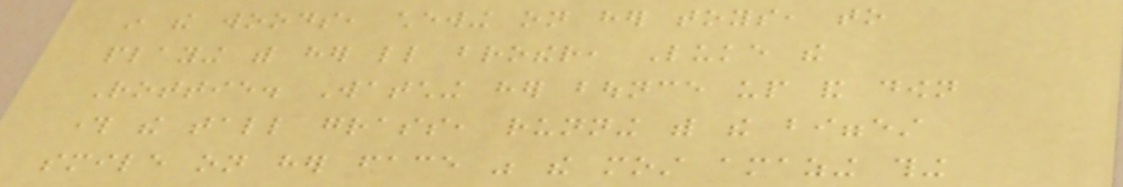in the woods, chewing on her toys, to
playing with her little brother, Luke the
Rottie. Watching her bounce up and down
through the tall grass, running with the biggest
smile on her face was the most amazing thing
